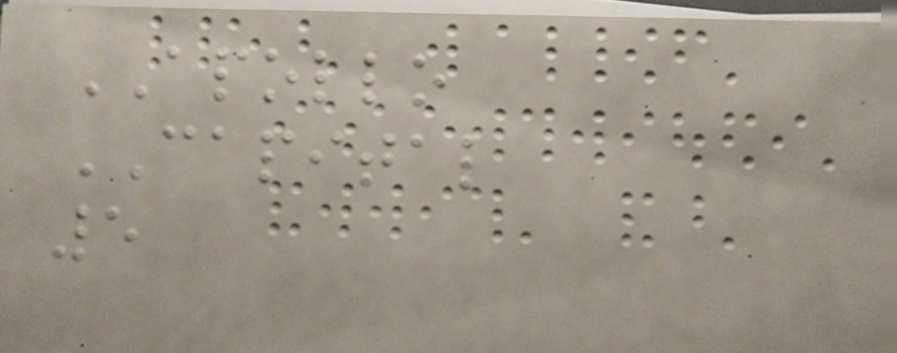APOLLO
CAPITAL
5
